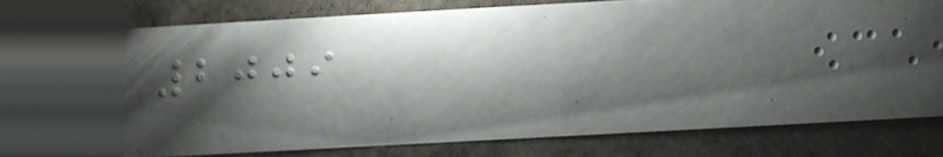2009
